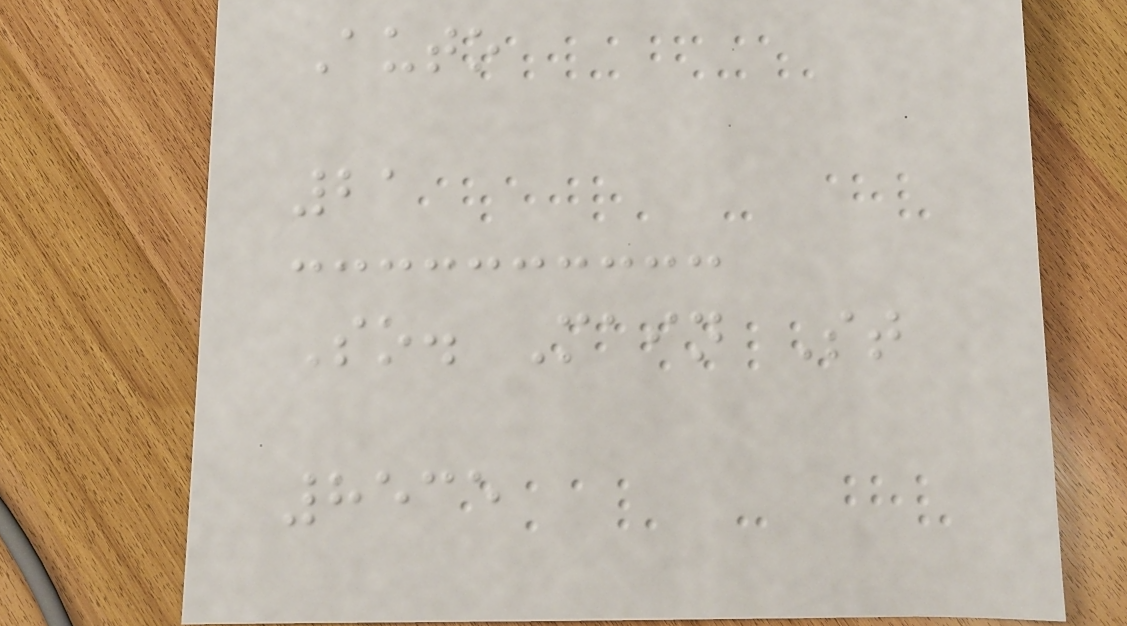Auto
21
So. Main St
8535
